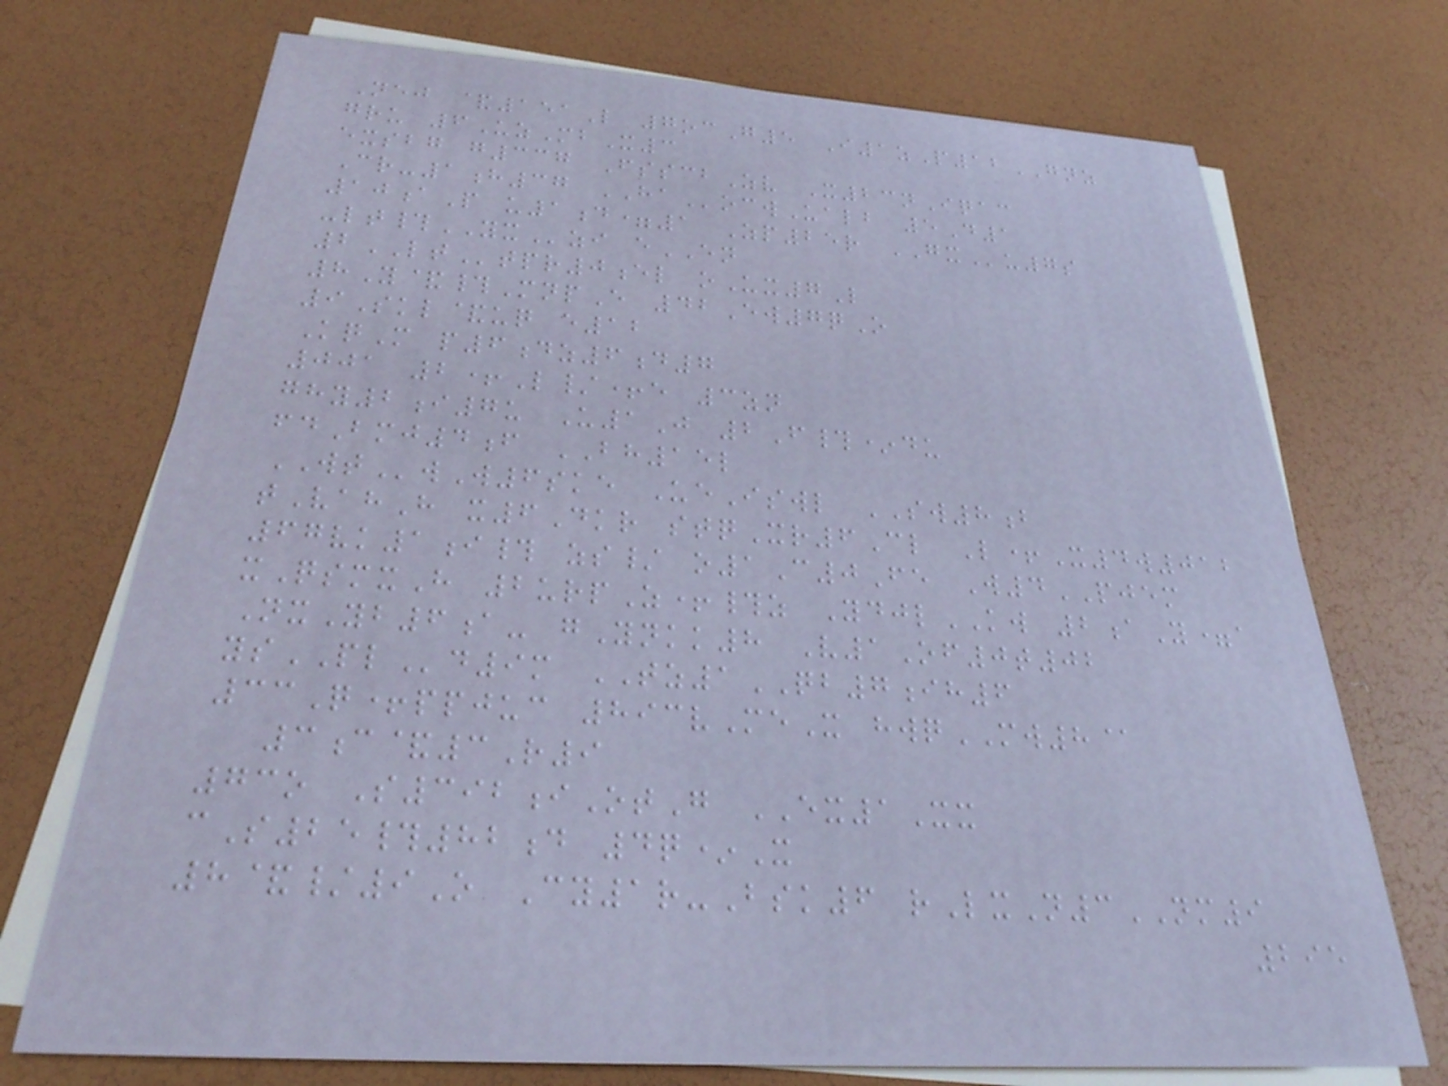Nej &151L 7ocG5 I1zP12GNZ
gru 6UzMbX3
exsbg g337 FsscbZv X23nIqac
Cr-1h37 HAocwUalb 5D1
10aP u1d=1 Zp25r GXu7s
-lt#YXzi eEN
2LTtpr0el oUx7L
8Y&#MnpE 42Ew7qO
9Skl&uq e12
KqM p6dz6d7
001 2+L/+e 3zn
ghy2i7u U1J 2F#*du
fdBmj4f BH15l
WTwW6ske UeIswl SW8b
tVahH x6Dkr stqXr6Cl L+X4w012
67vk1i# zs/ o1C0Fe W4PJEM
xQsmxH 2urpZ+#z YdjlKW 2aY=a
NxYb6a- gYnkk8 V1Of0t02
ysPLd9m TZ1QB7ih6
33Q+ppjuc 893vMeX hwqMW8@
3c&3R9
73o S392iOtG EX1Xx
cS25#82d 4q*X
8&/9O Cy1r-Bsk6 rLxN3NM9
295
